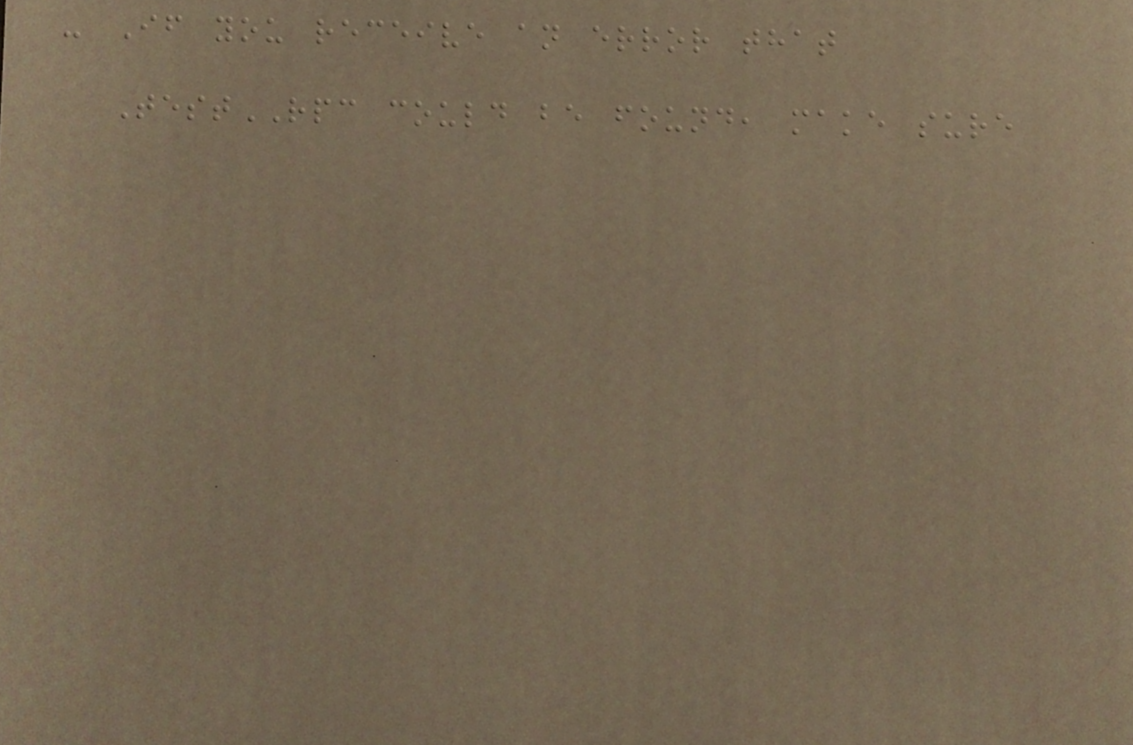- If you receive an error that
TestRPC could be found, make sure
